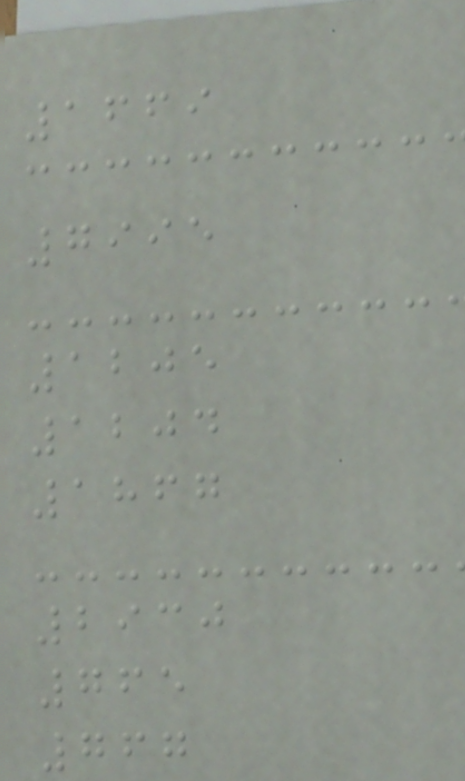1669
7995
1205
1204
1867
2930
765
767
